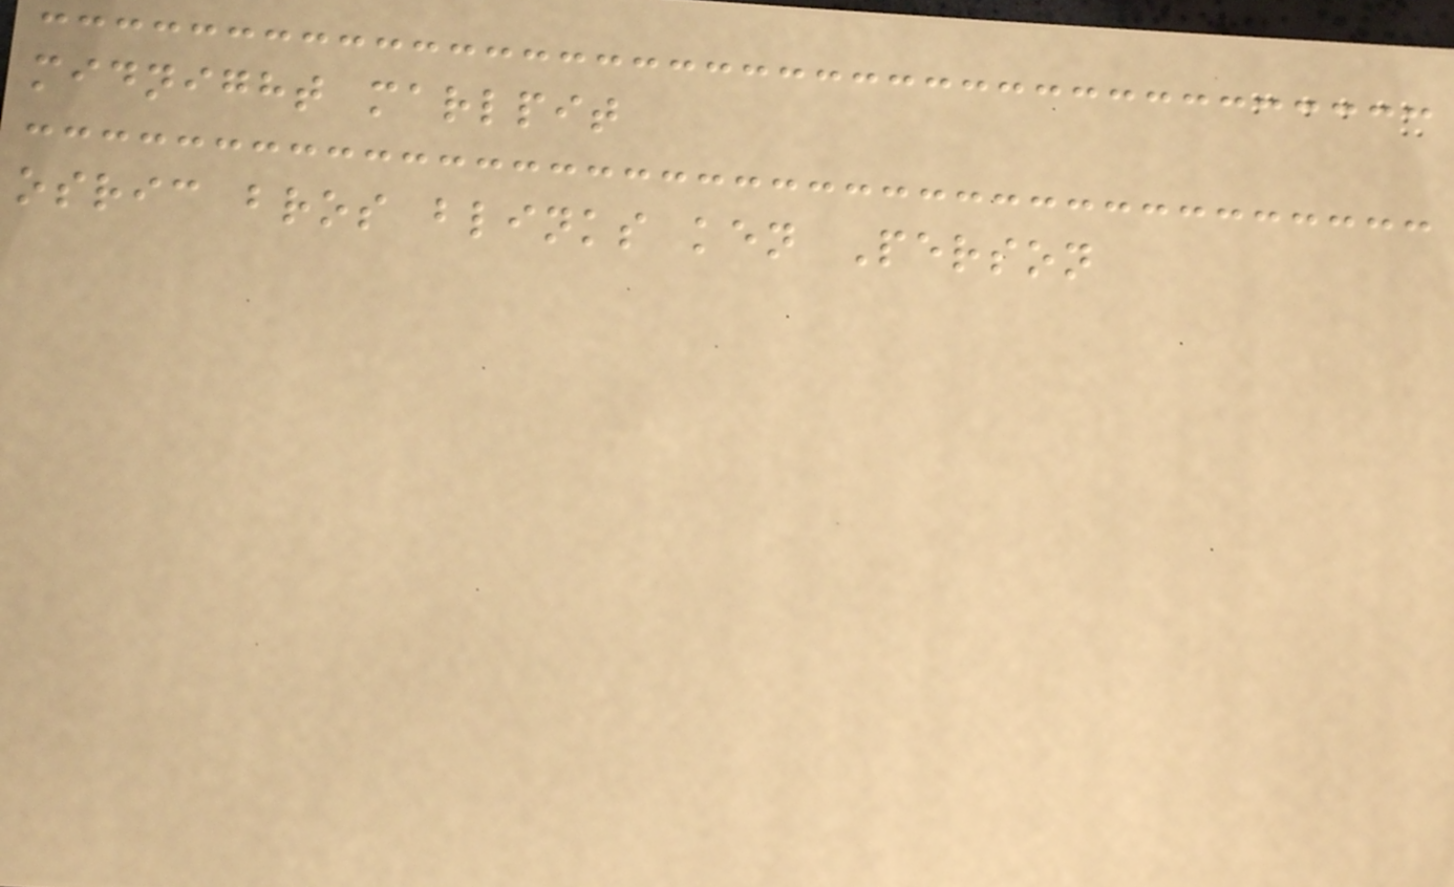midnight marlpit
osric bros blinks ken Person
